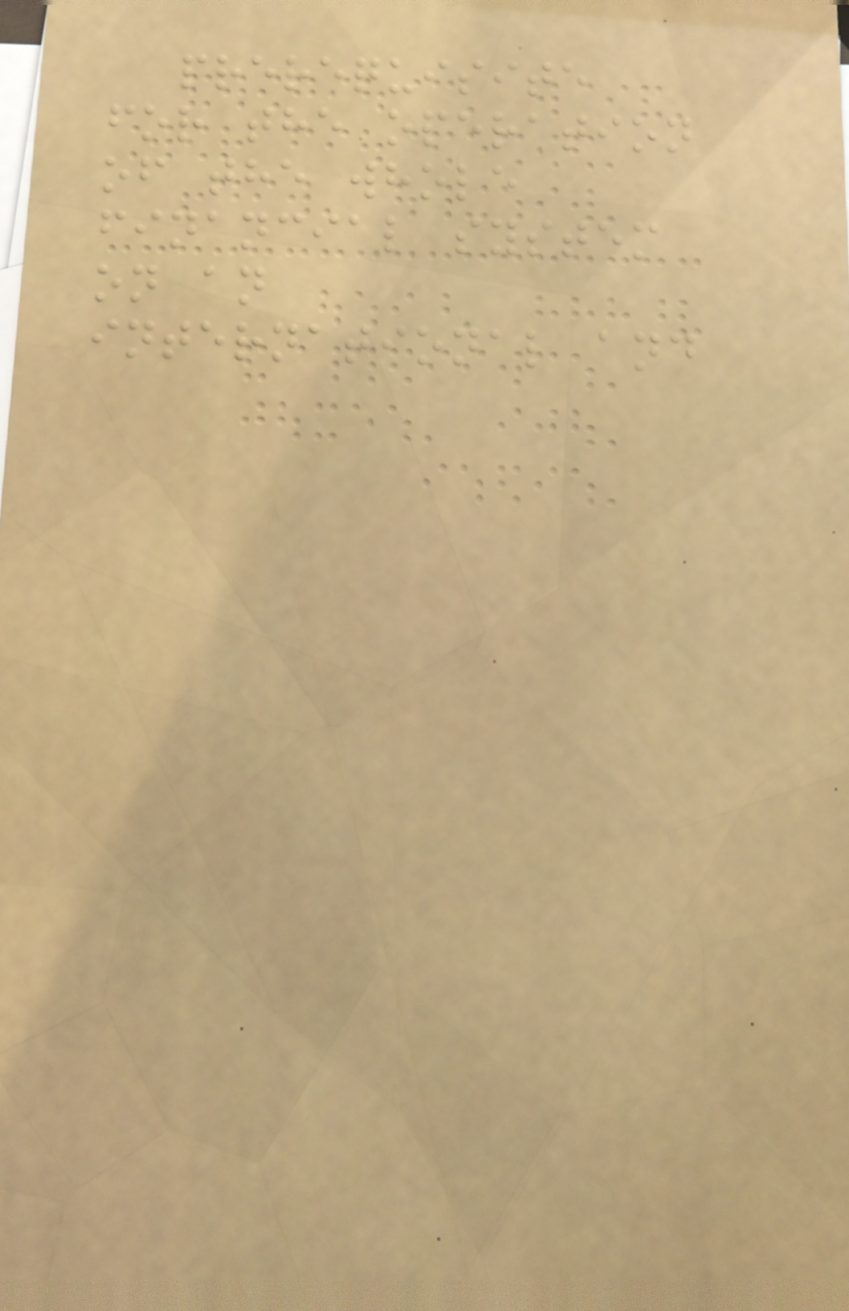prerequisite
for the operation
of the whole
financial system
on an
international and
